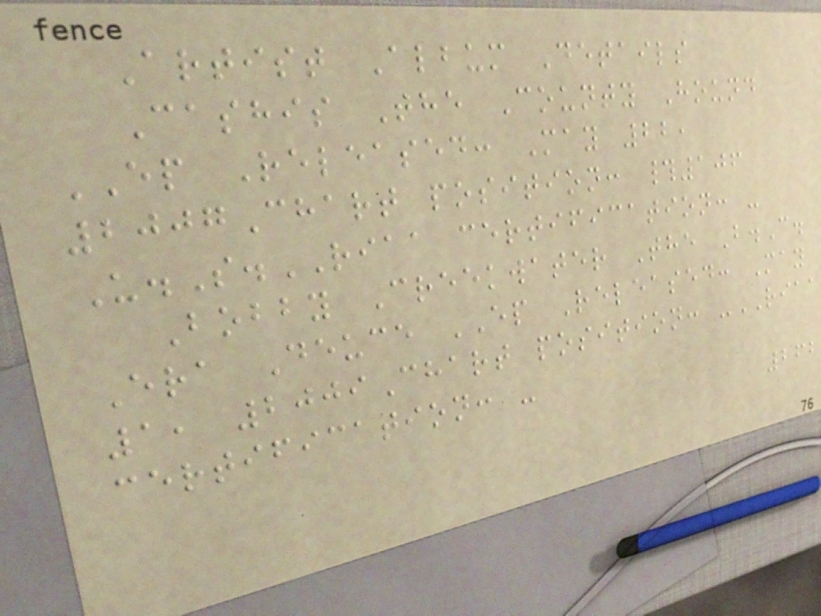Artist Album Details
Cashis The County Hound
EP Released: May 22,
2007Chart position: #106
U.S.RIAA certification: -
Bobby Creekwater The B.C.
Era Deuce EP Released: May
1, 2009Chart position: -RIAA
certification: -
262
